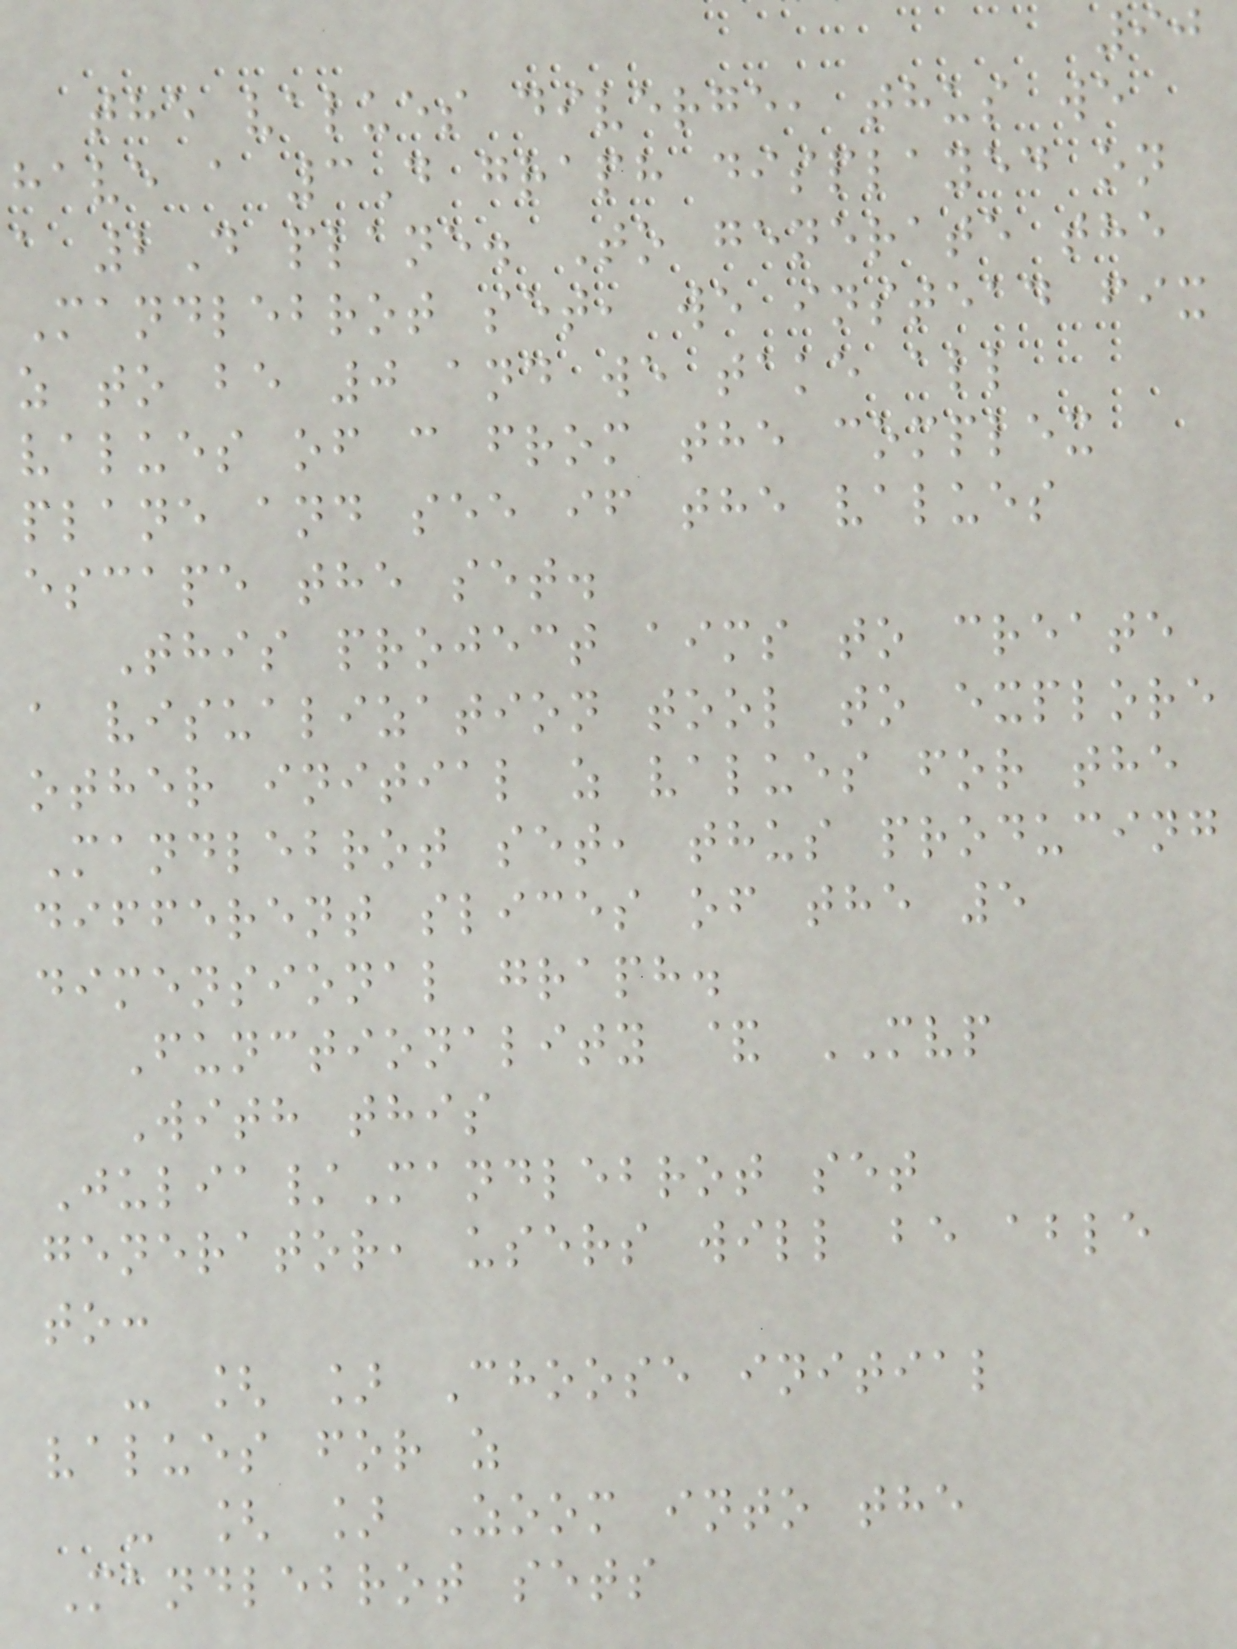90
the values diverge, thus we
have a 3D graph displayed on
a 2D plane. To generate the
Mandlebrot set, we instead fix
z to be 0 and we take all
values of c from the complex
plane and see if the values
escape the set.
This project aims to create
a visualization tool to explore
other initial z values for the
Mandlebrot set, thus producing
different slices of the 5
dimensional graph.
Functionality & MVP
With this
Julia/Mandlebrot set
generator, users will be able
to:
- [ ] Choose initial
values for z
- [ ] Zoom into the
Mandlebrot sets
